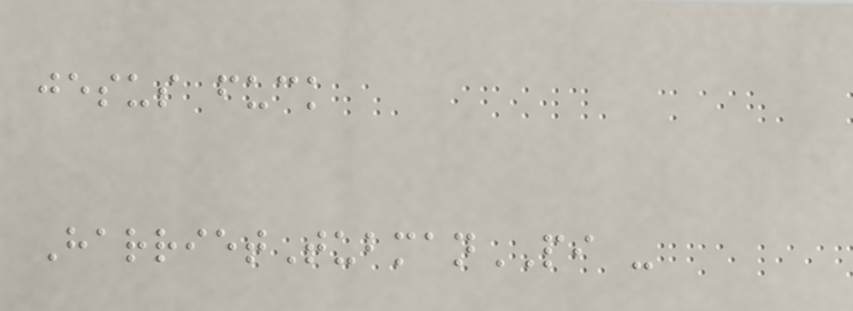jesus fuck
HarrietTubmanPI -
